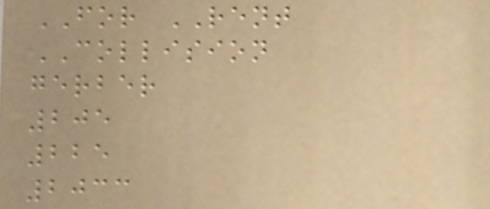FOR RENT
COLLISION
gerber
205
225
2033
